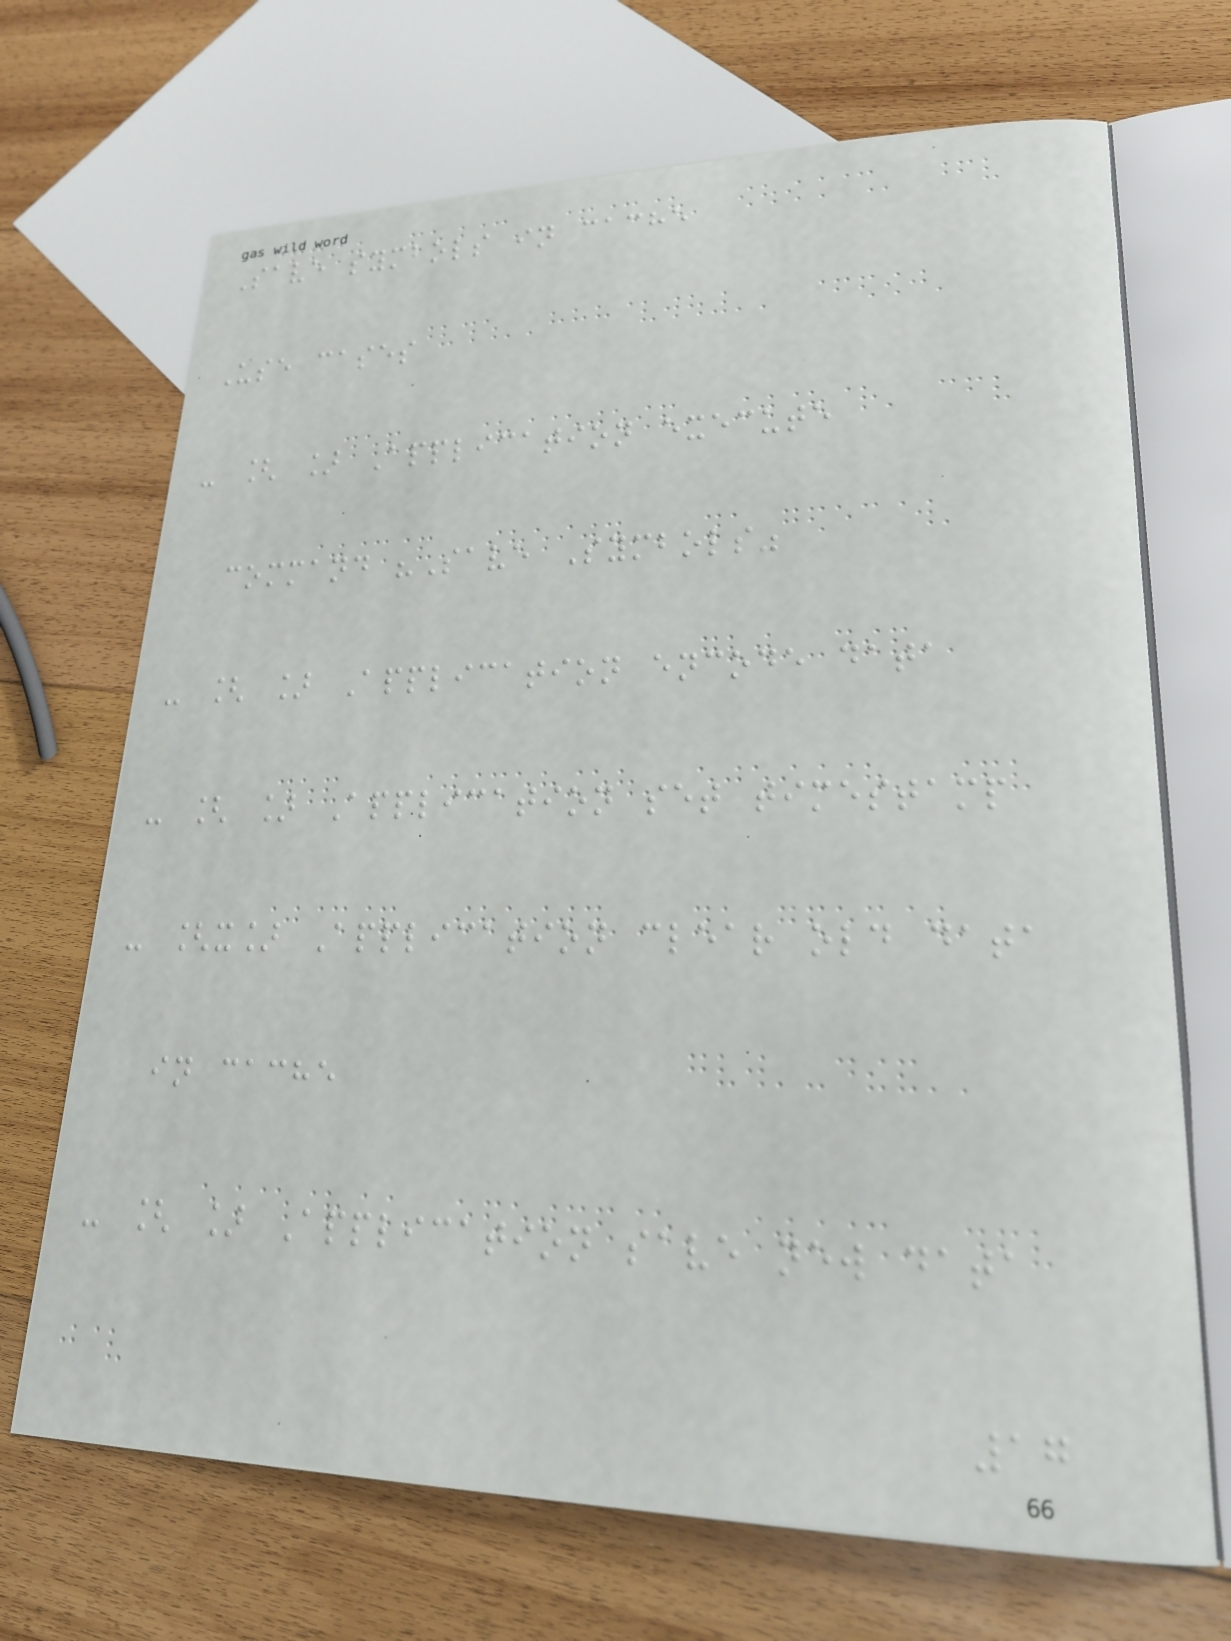Save symbols in cache
Use cases
- [ ] Application execute
command "Save Symbols"
- [ ] Application encode data
- [ ] Application set timestamp
- [x] Application clear old data
in cache
- [ ] Application save new data
17
